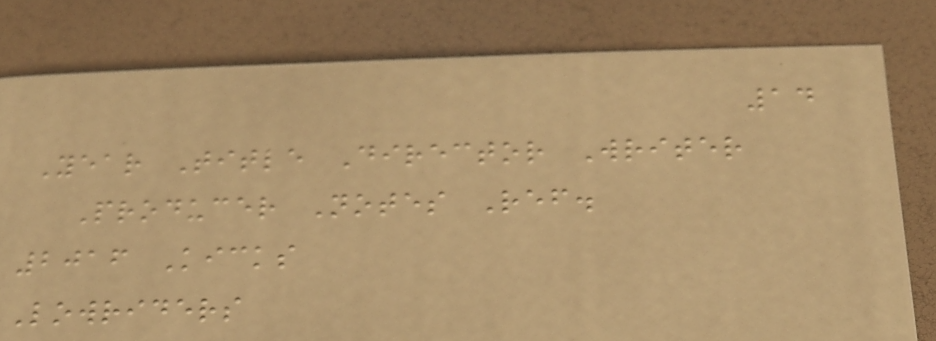14
Year Title Director Writer
Producer Notes Ref.
2016 Kicks
Lowriders
